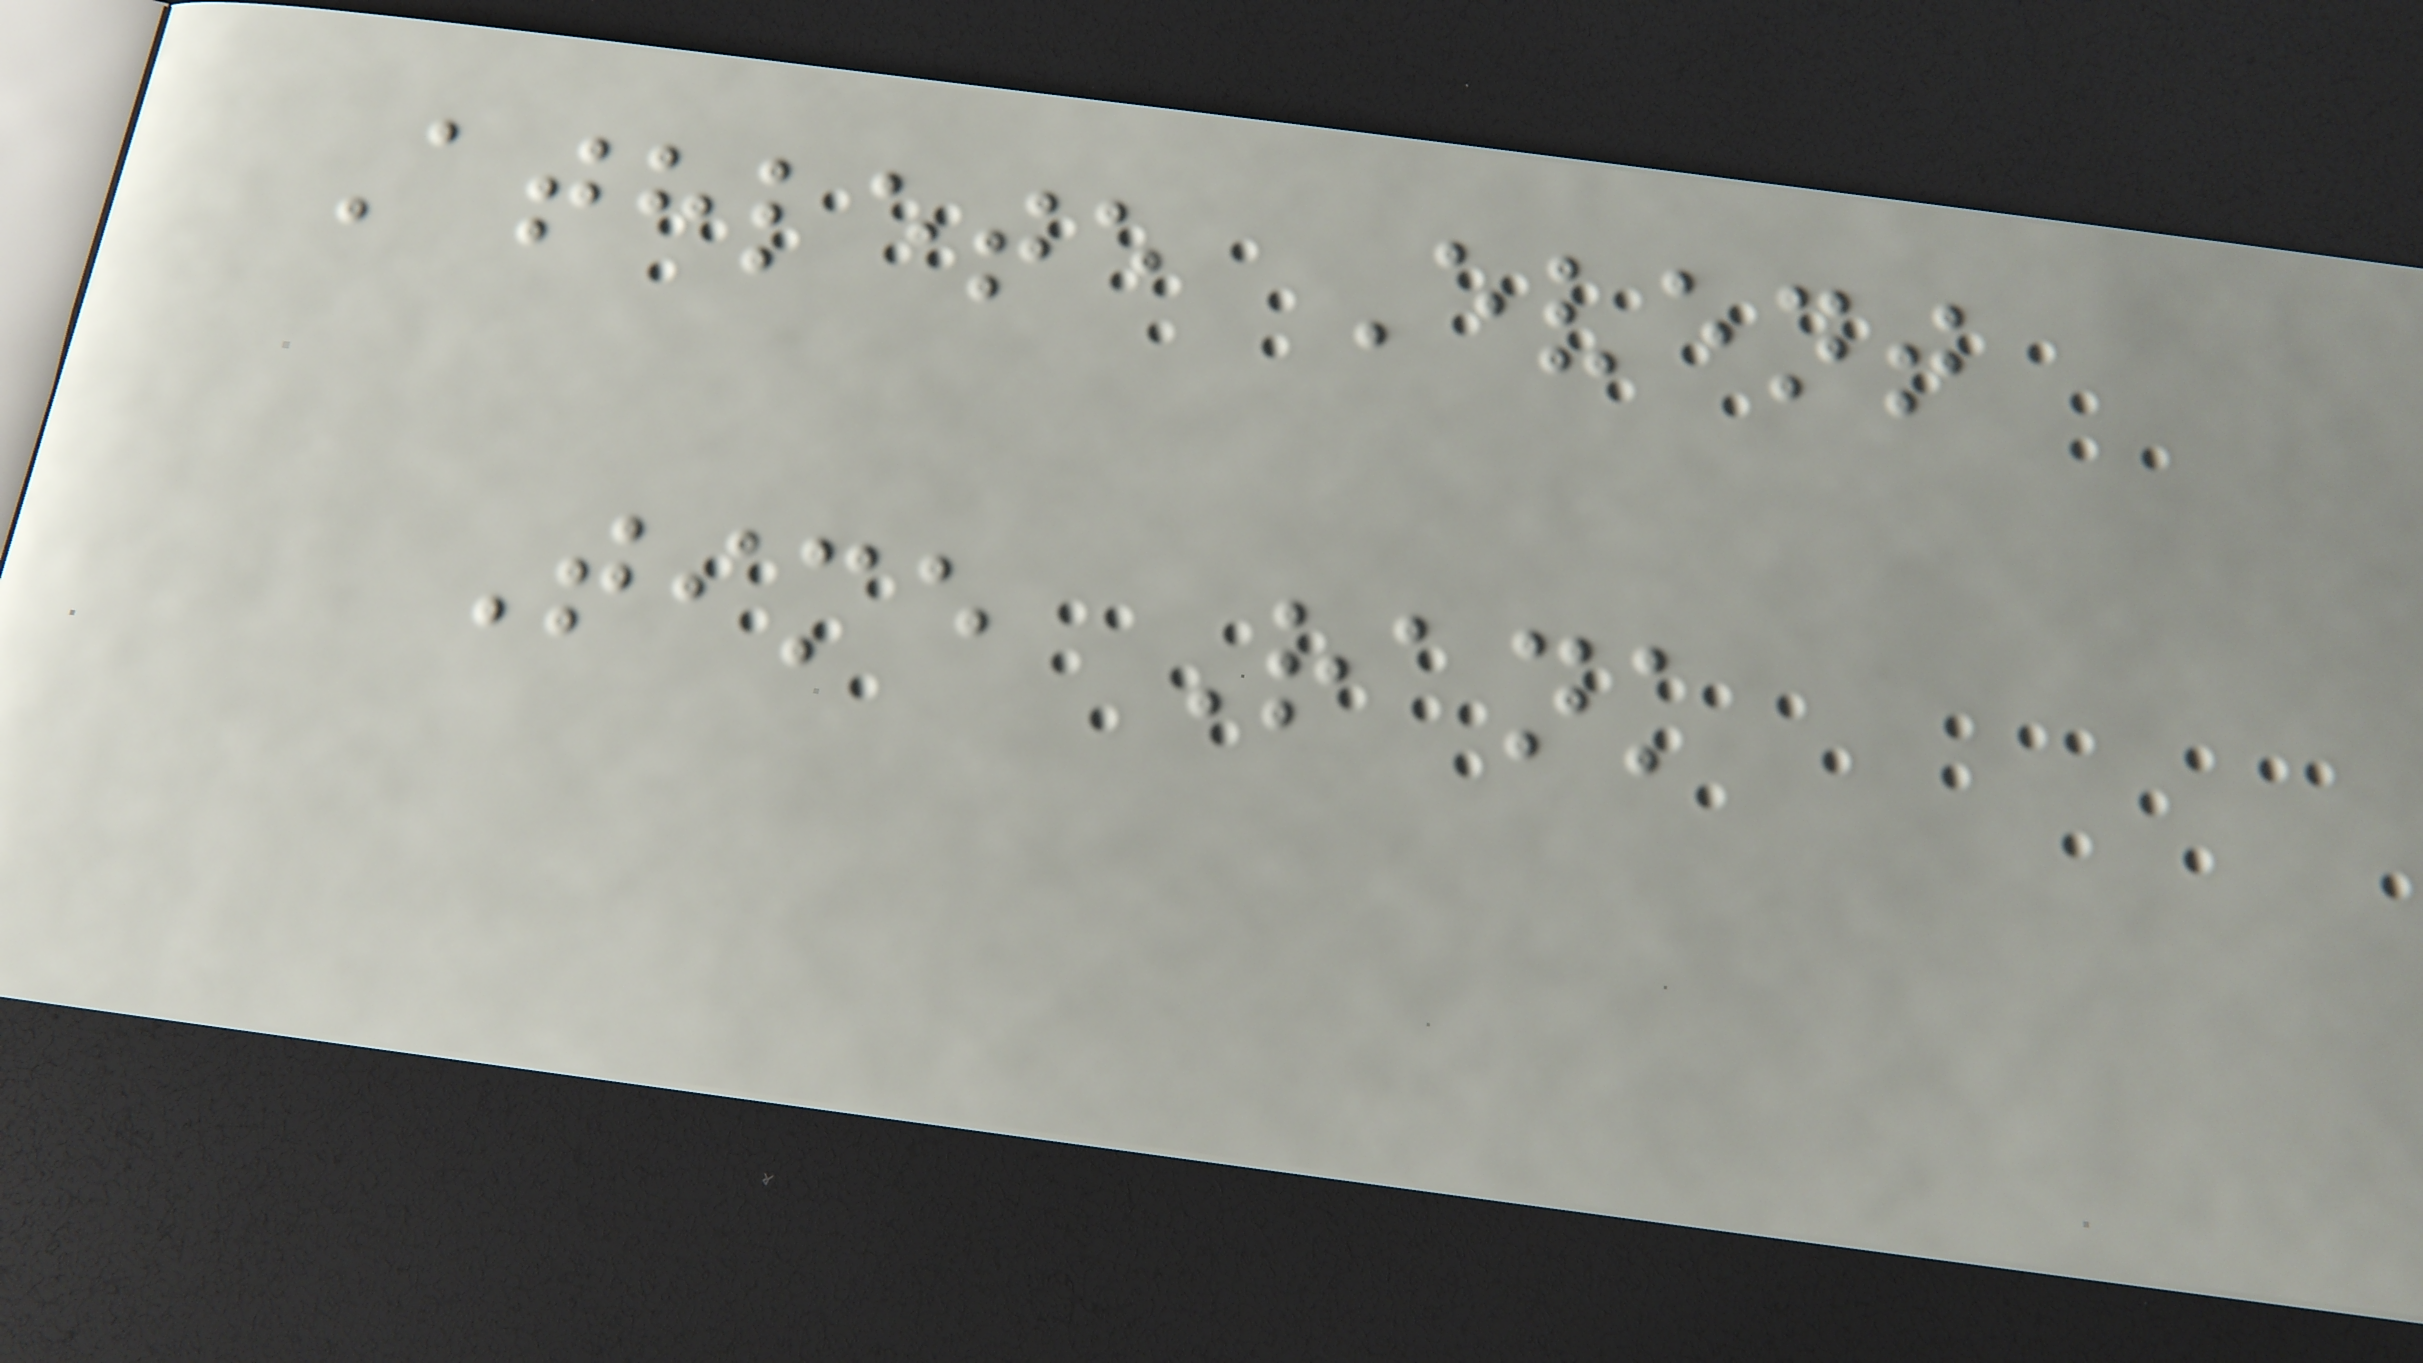Athlete Event
Time Rank
